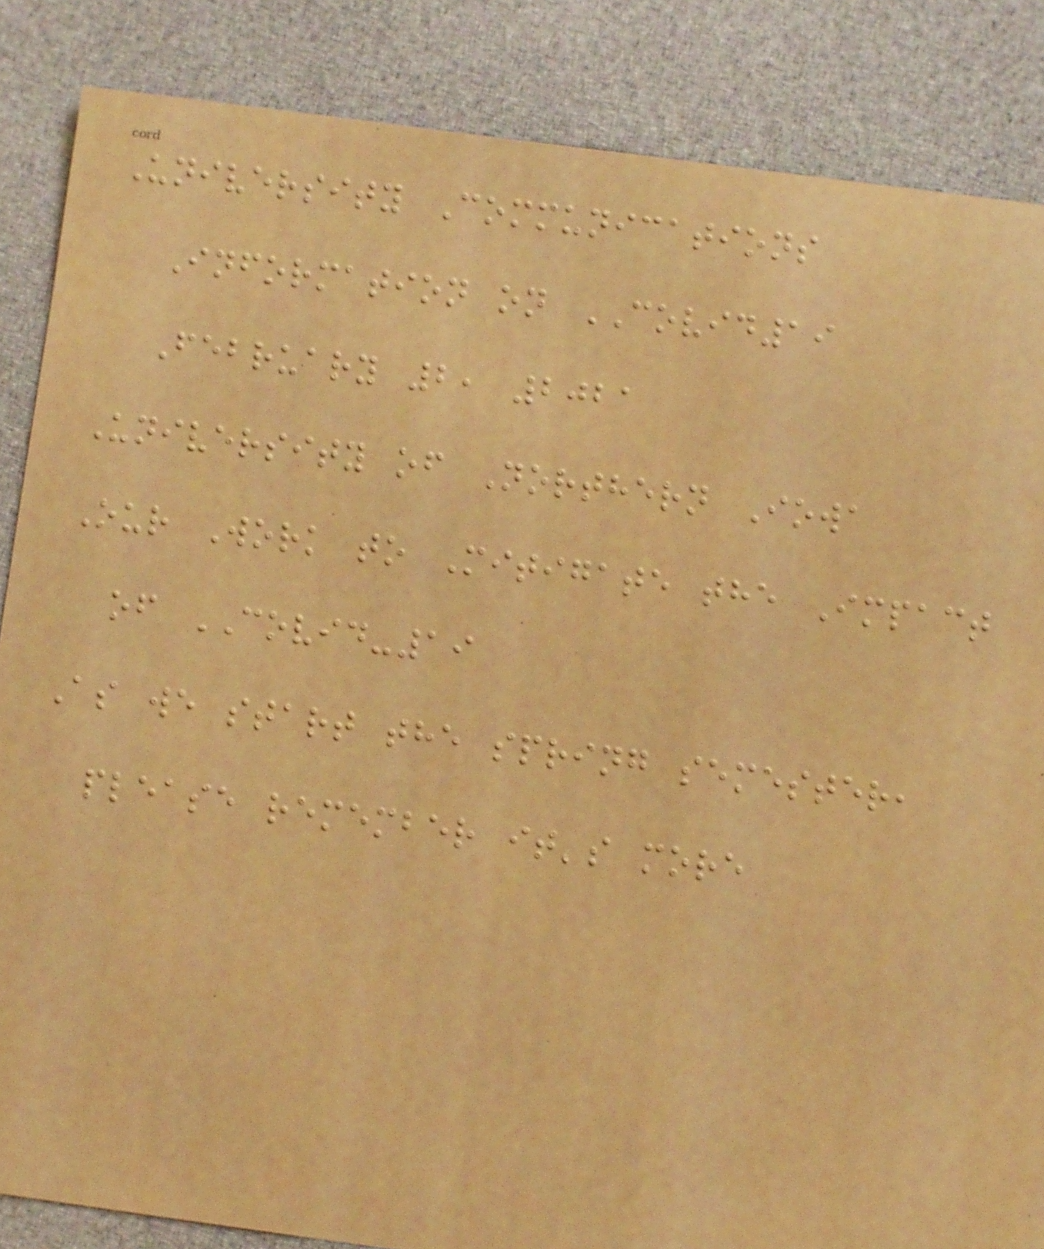University Communications
Information on COVID19
February 2, 2021
University of Northern Iowa
Our Work to Mitigate the Impact
of COVID-19
As we start the spring semester,
please remember it's more
